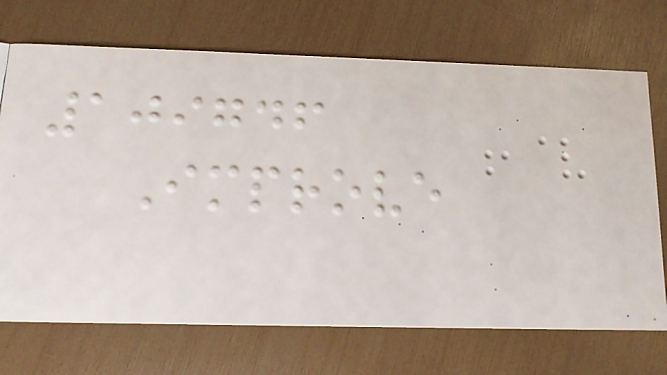109746
Improve
